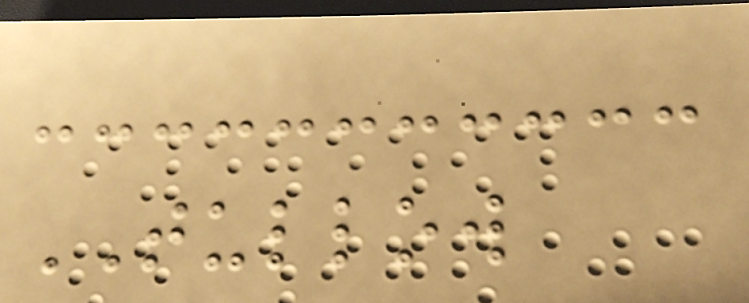TULLOW
